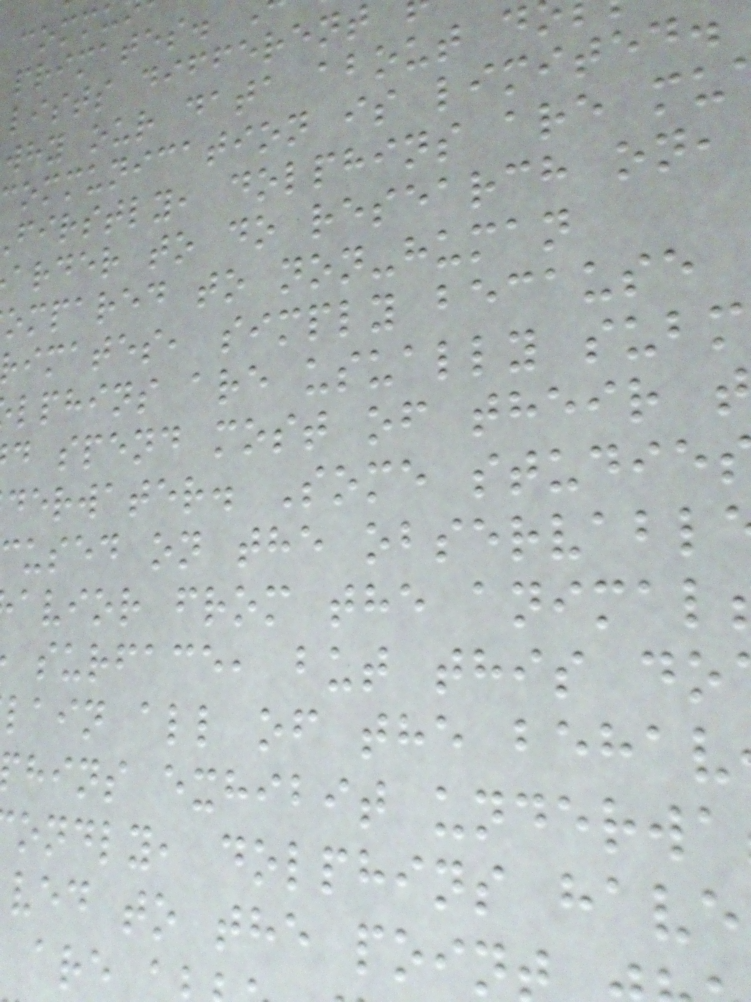primates.
lists different
why our data about d
ommunication is limited.
firstly, dolphins are mu
arder to do research on,
ompared to non-human
imates, simply because
lphins are usually subm
d spend most of their t
derwater. Some studie
used on the observabl
avior from the animal
surface, but this do
lain all of the behav
hins exhibit underwa
ondly, dolphins have
ved to the poin
